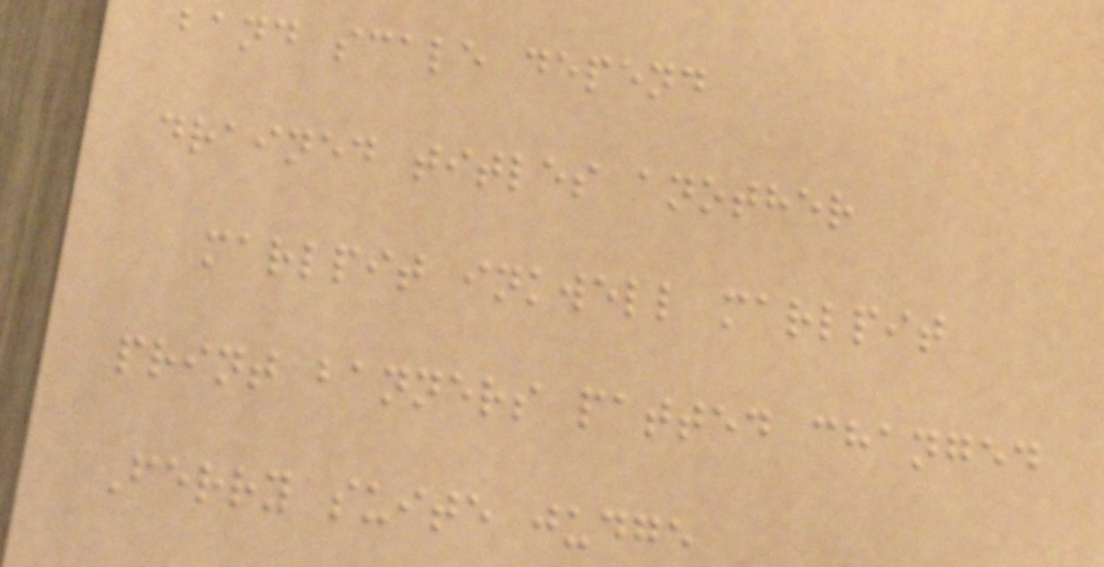band scale depend
drained titles another
marlpit inkwell marlpit
print banners patted changed
Ferry suite judge
